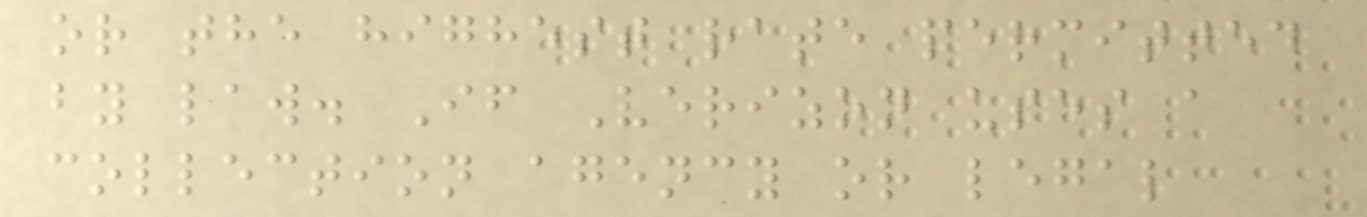or the highest rate permitted
by law. If Verizon uses a
collection agency or legal
